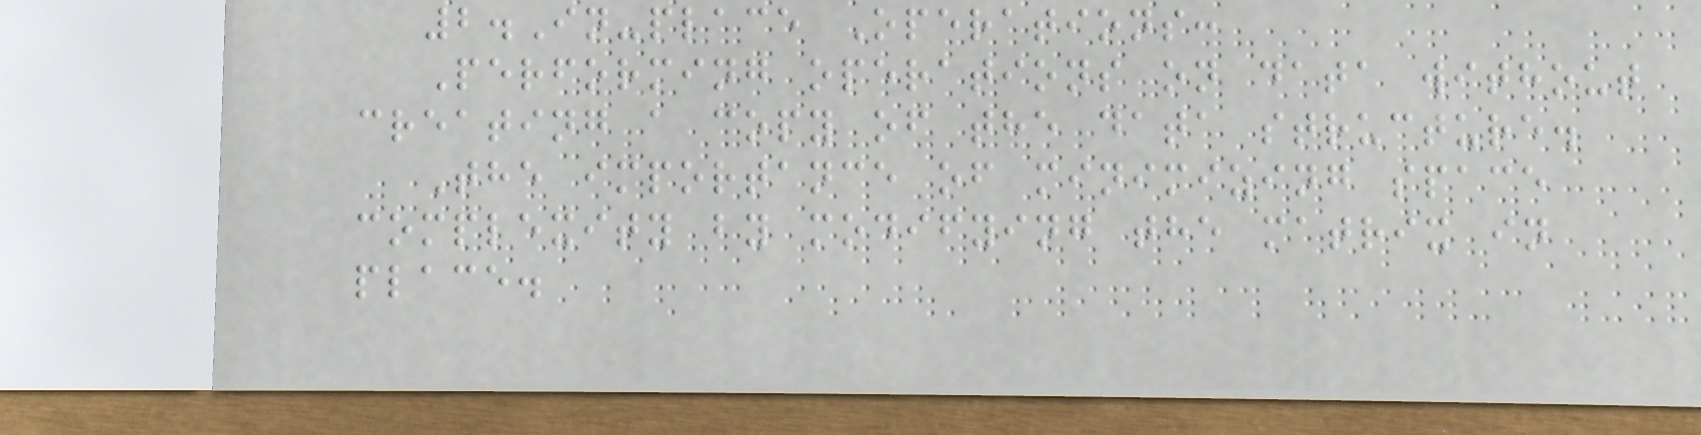2.In-place Operations:
Performing operations on data without
creating a copy of the data structure.
The importance of minimizing space
complexity by modifying the matrix in
place.
